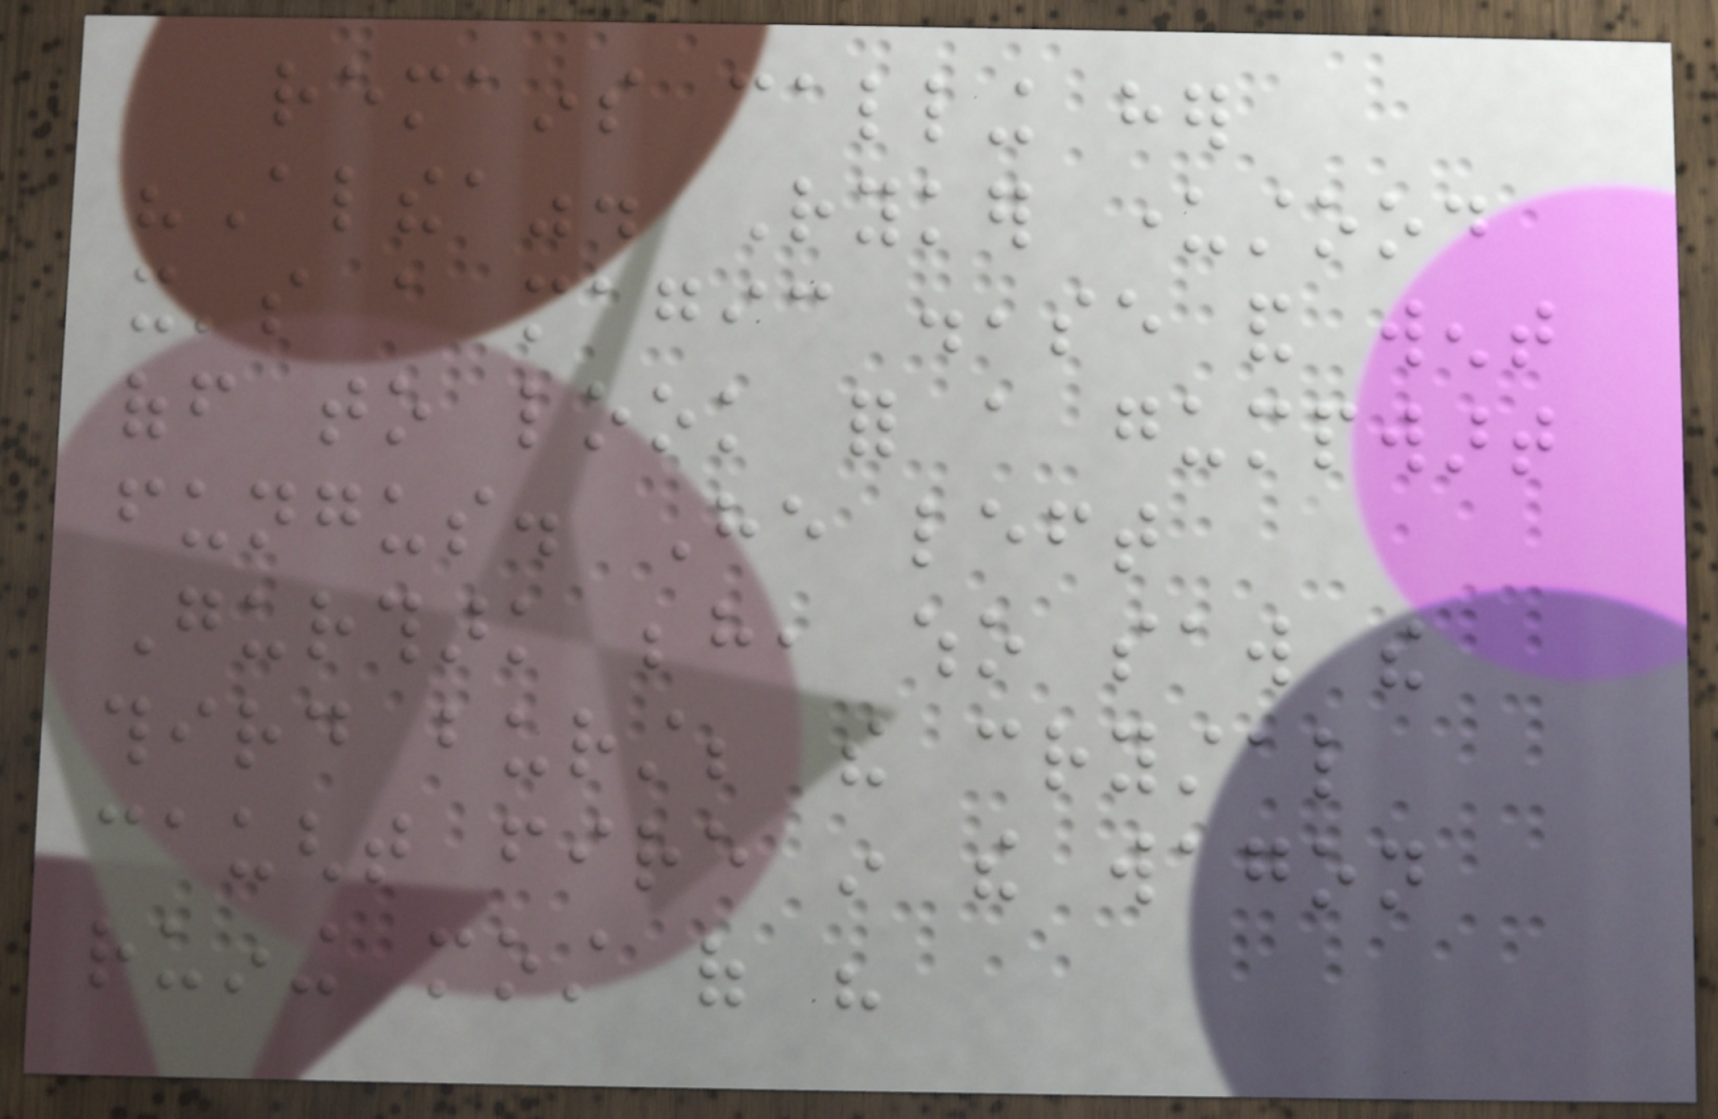remains calling her
"Althea". Ryker understood
it's a magic disease and went
off to look for a gumpwart
fungus. He left
Gurthark behind, who saw the
third burst; the crystal
caught fire in the wagon
ruining most of his
